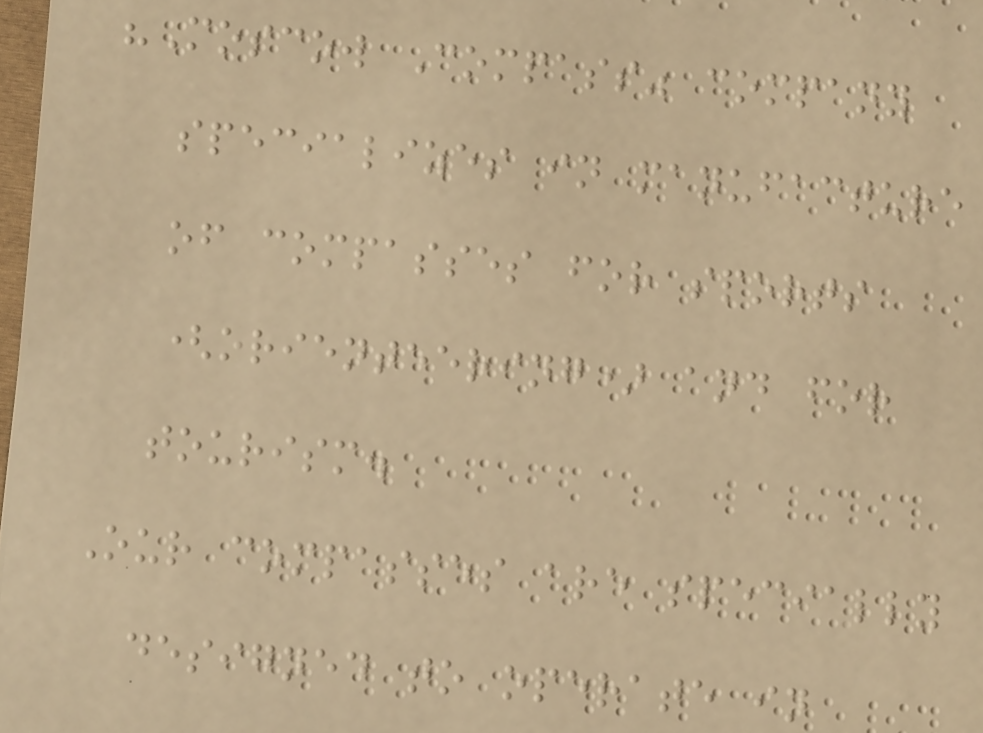"Moscow Compass" company
specializes in manufacture
of compasses for sports
(orienteering) and for
tourism.
Our compasses are specially
designed to operate in
